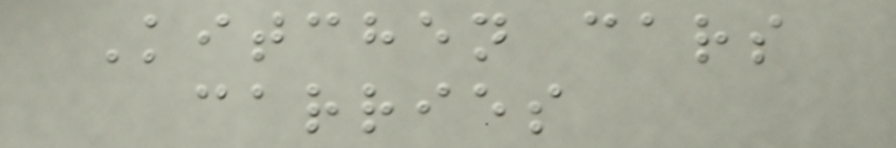Kitchen cars
carries
